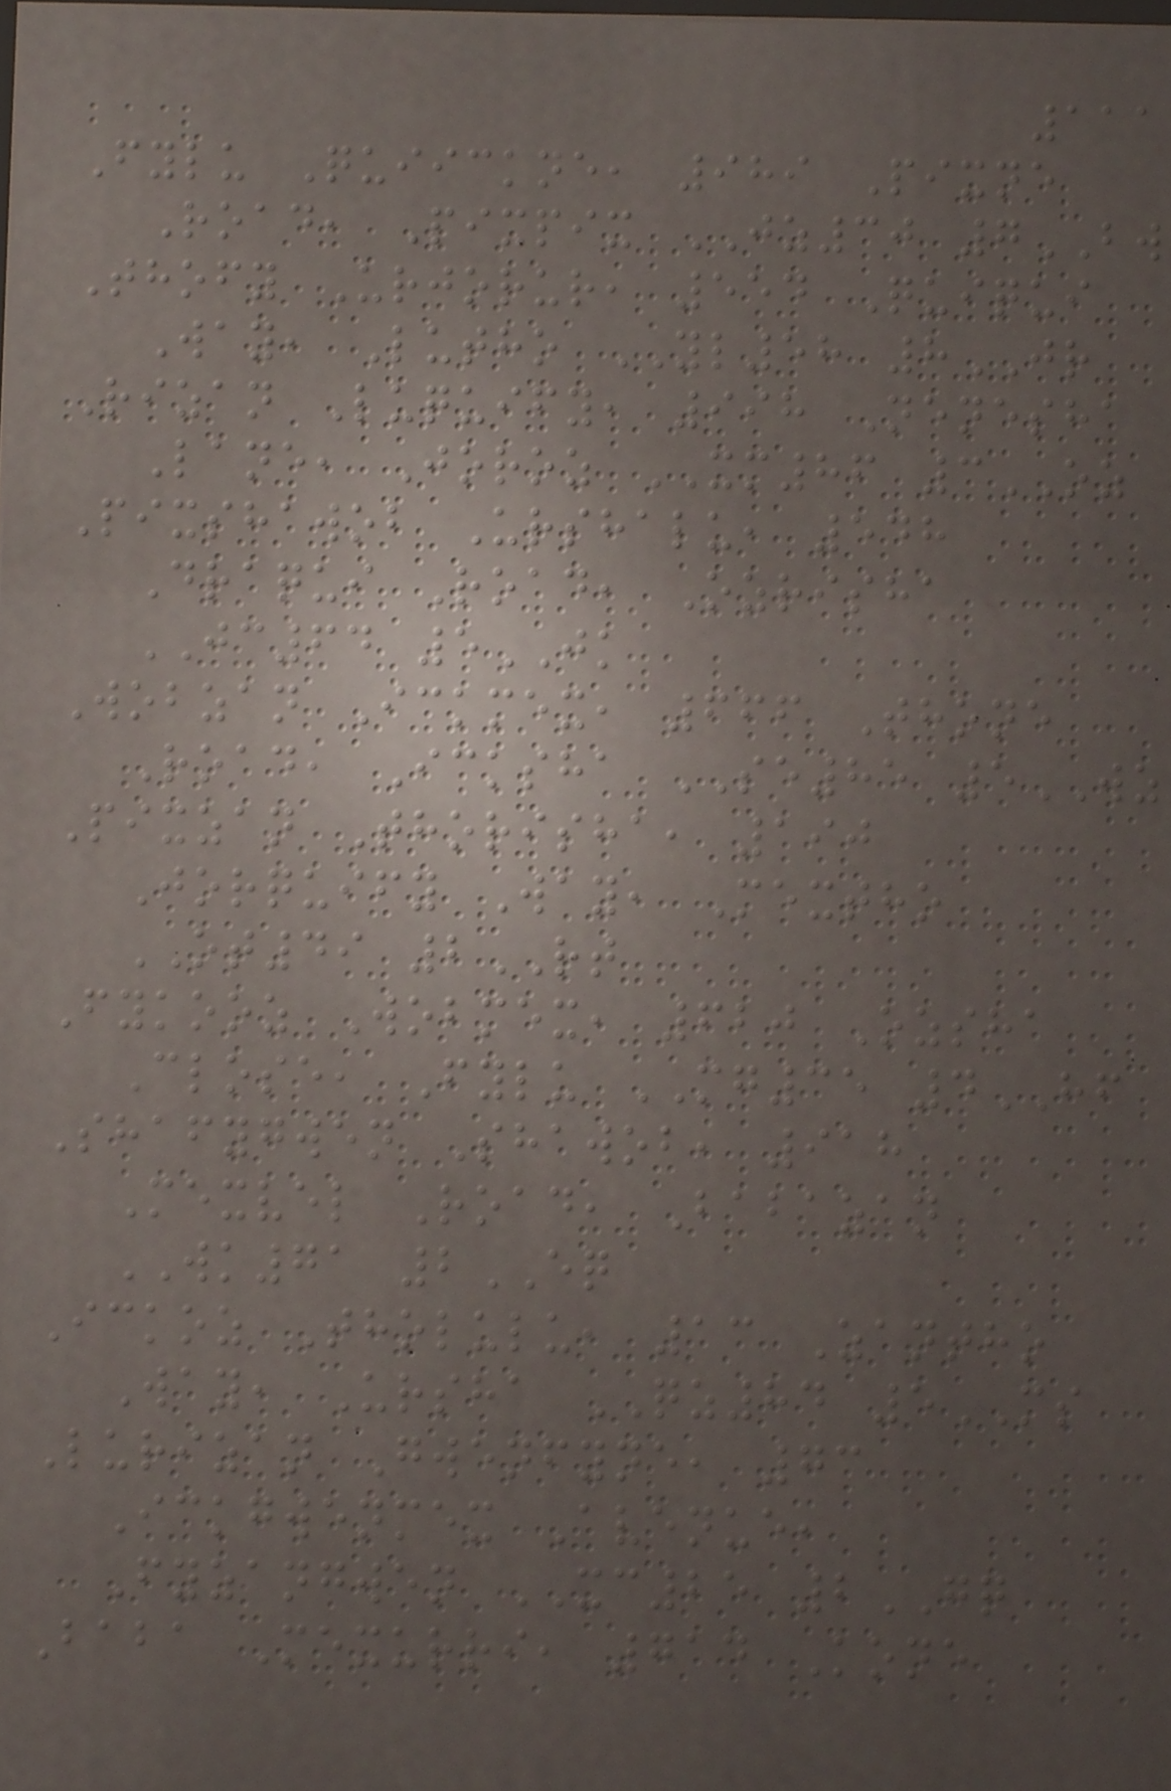111
Fylu Quiickne, 989 Pixne
Road, Pixpix JZ30 7BW
Thofy Urjorur, 554 Quiqui
Way, Lutho YL58 8JR
Rizan Luquify, 998 Nenesha
Lane, Joroz XM86 3OZ
Pixshawob Urshalu, 548
Draqui Road, Ozrisha
JC64 5JK
Wobzan Ickmex, 666 Thone
Road, Icksha SE85 5WZ
Pixzan Thorisha, 190
Jorquify Way, Mextho
OT49 2RT
Fykooz Wobmex, 620 Ozsha
Close, Fylu MG35 4HF
Shafygwen Shawob, 918
Mexvel Road, Babazan
WK71 2EQ
Ickoz Tholulu, 13 Zantho
Way, Ursha QZ84 5MS
Lurizan Gwenfyne, 73
Ickgwenmex Avenue,
Fyzangwen XC25 2GQ
Baba Mexurri, 714 Kone
